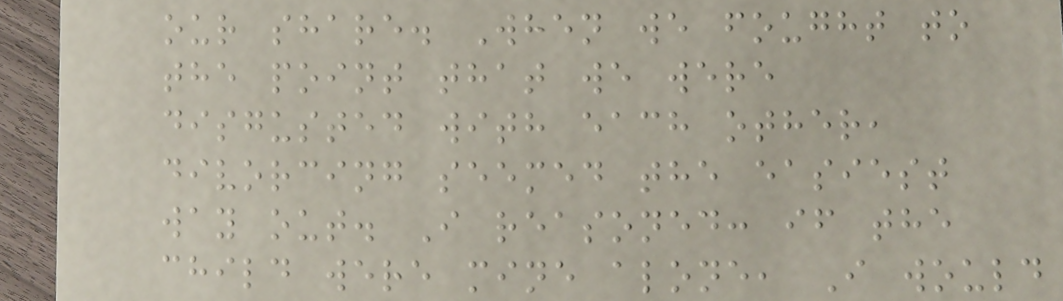our share. When we fought to
the point that we were
disgusted with each other,
divorcing seemed the easiest
way out. I reasoned: if the
child were mine alone, I would
